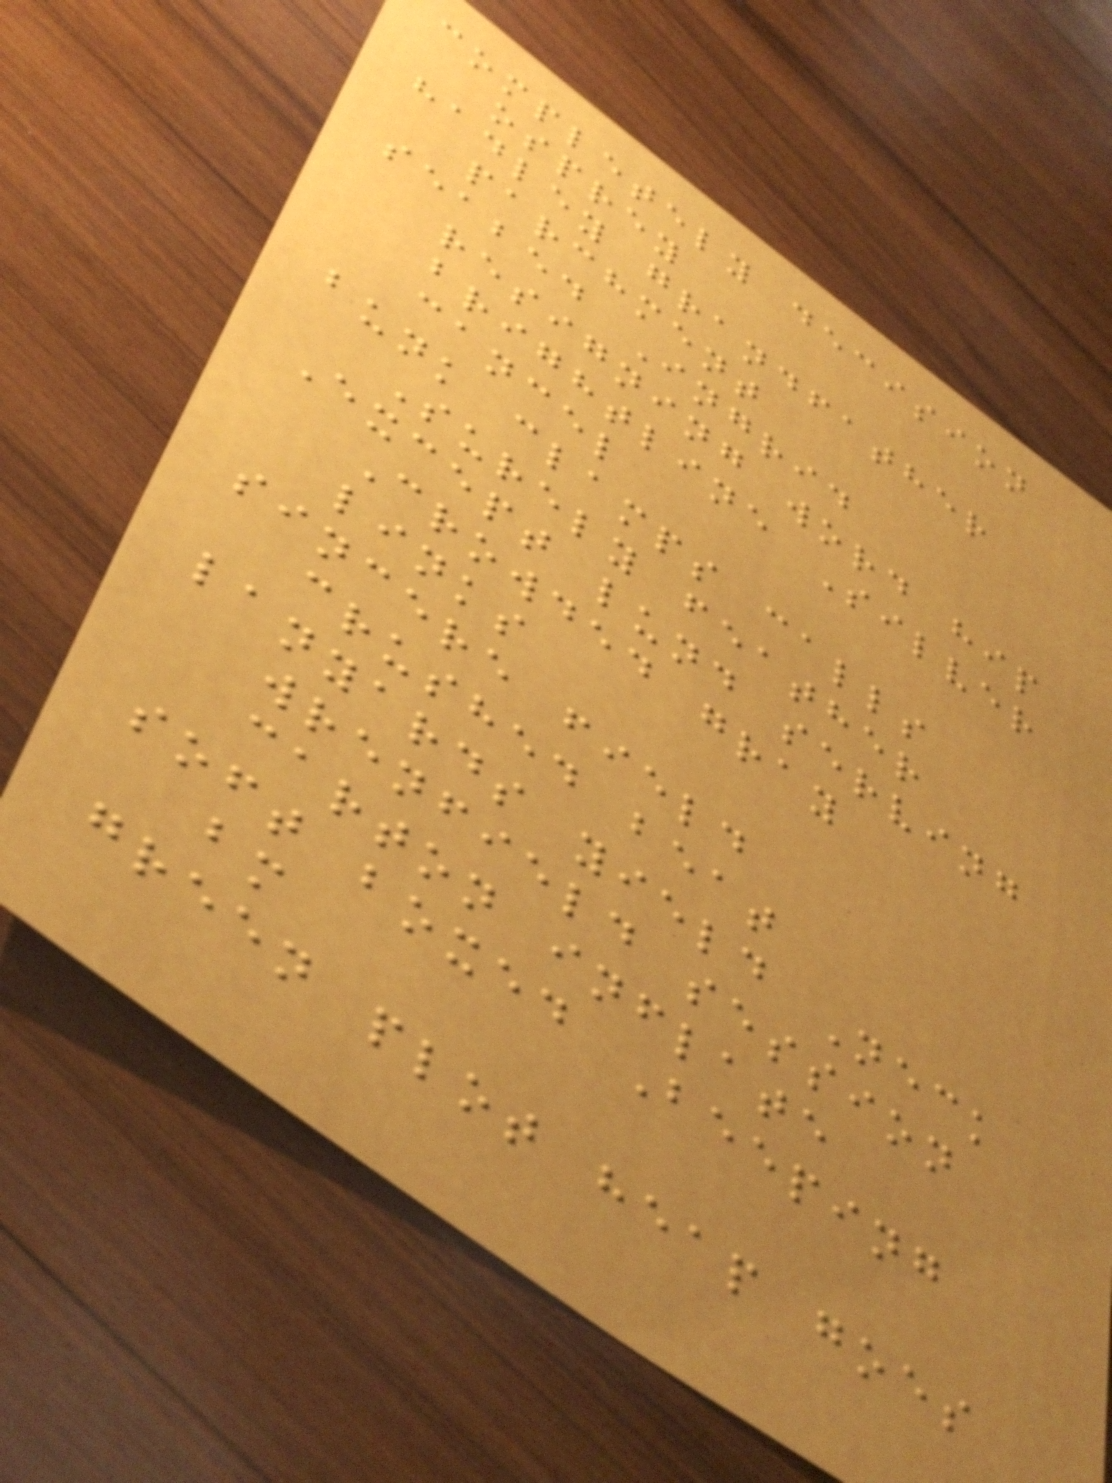completely decision
osprey
hadley grandfather
parchment
seabed Ingrid
resigning word hip
brightline Silver
cancel
bunk clamps calls
Surely feather
Except lund serving
Crowded gray
links
sincere field
crushed beat
lanyards yield Neck
wrenfield session
carton inflate
soft boxed Beeping
bm
green plot heap goes
